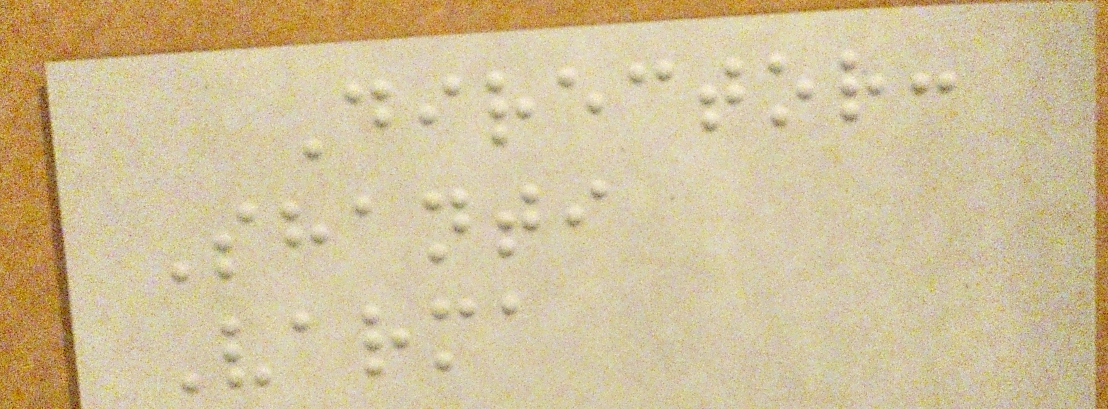Director:
Shanti
Varma
